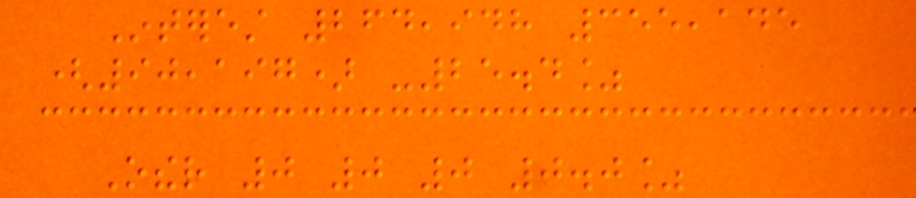Interest 264,948 355,145
(90,197) -25.4%
Other 0 0 0 0.0%
